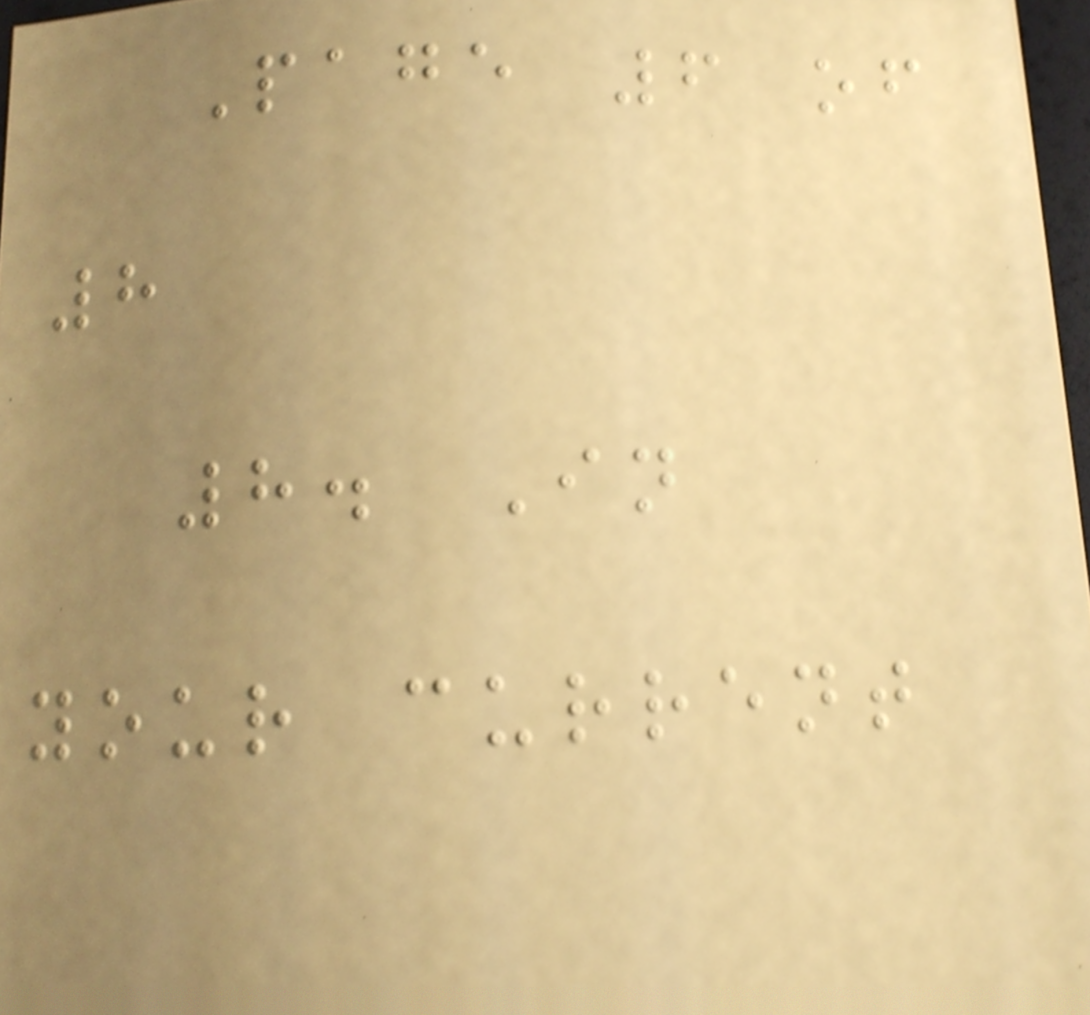Page 6 of
8
8. In
your current
